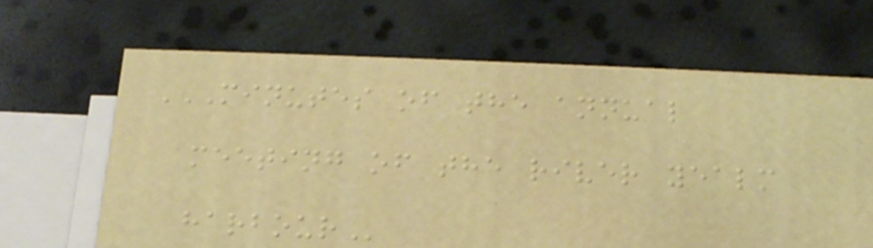MINUTES OF THE ANNUAL
MEETING OF THE RIVER YEALM
HARBOUR
